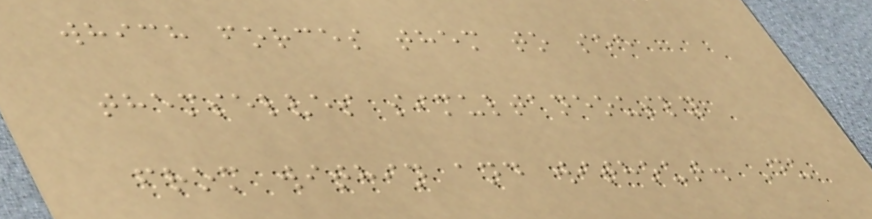which forces them to see
themselves simultaneously
from within and without. Du
